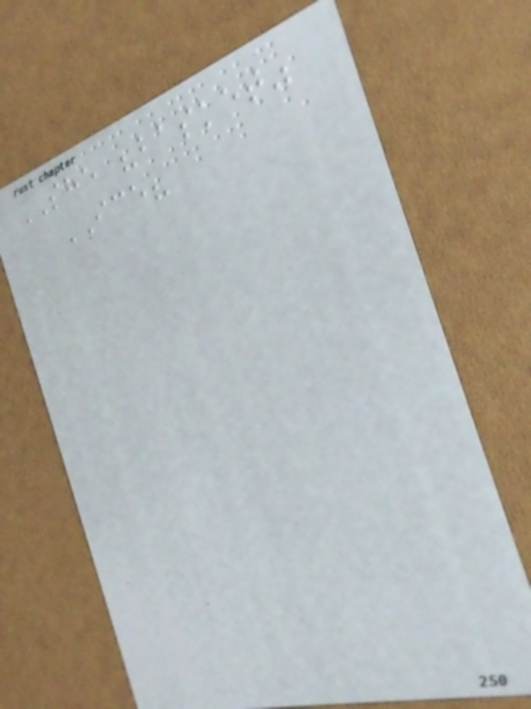SHE "basket"
ICE?
